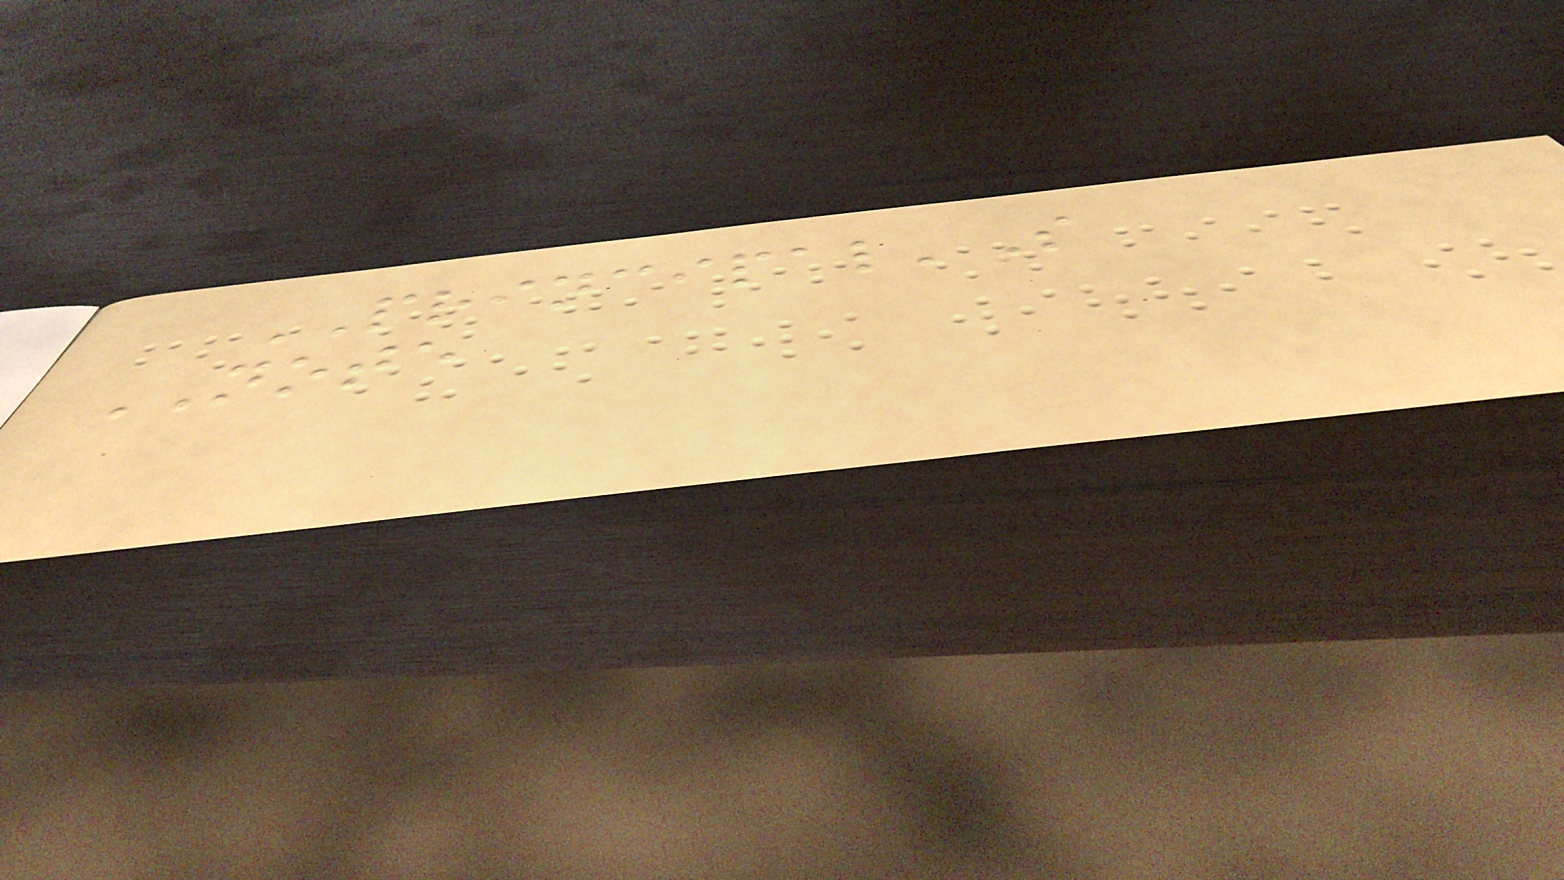PRINCIPAL'S
NOTE
